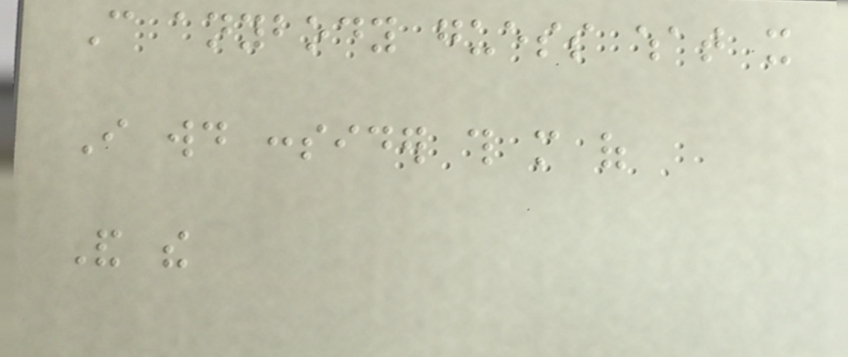Can anybody guess what it
I would consider this more of
And the
